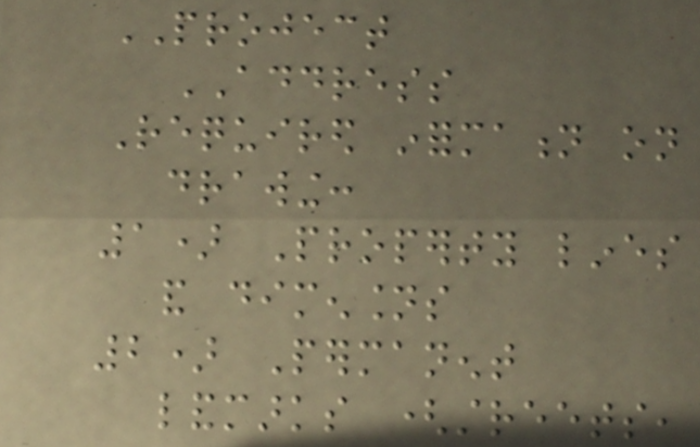PROJECT
ADDRESS
Required information on
drawing:
1) Property lines
and dimensions
2) Permanent
landmarks (streets,
